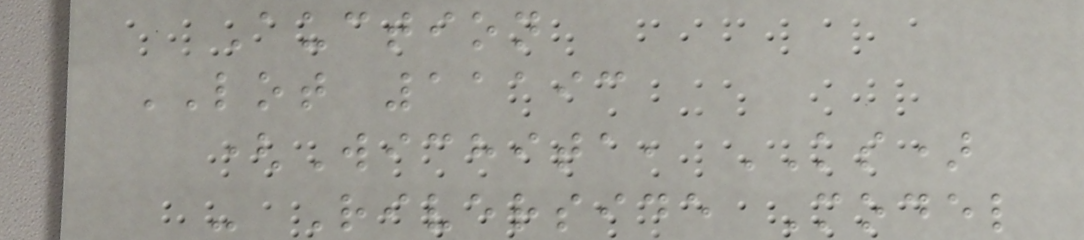Auction
LOT 11193
(Wichita, KS)
- Riverside Model
